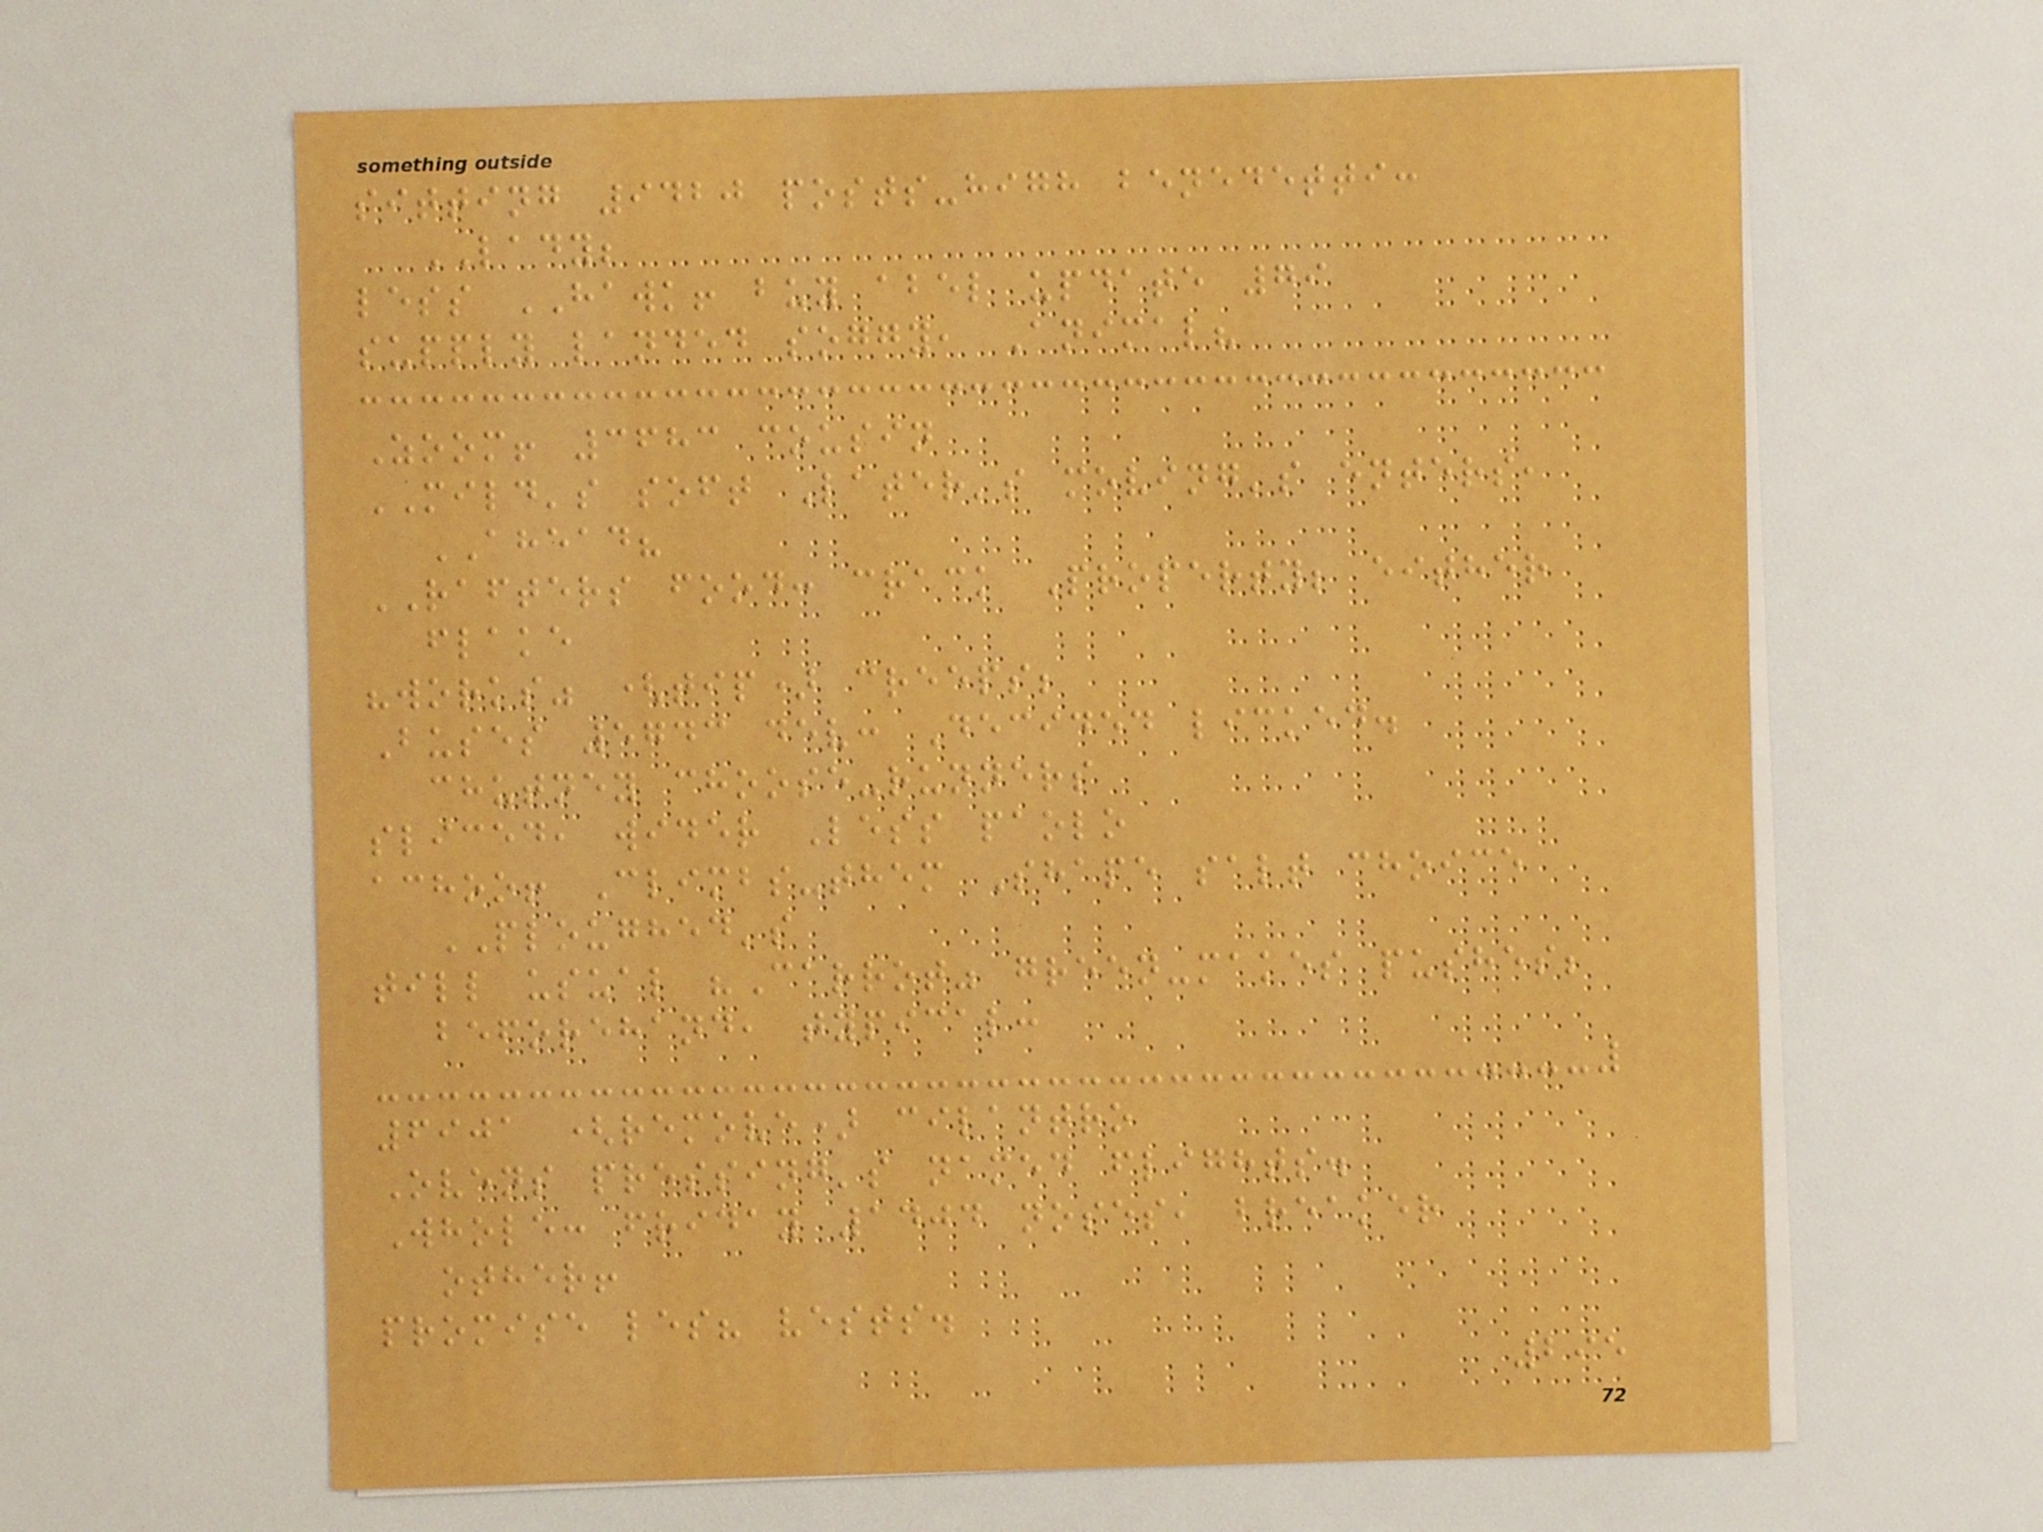sitting 9420 posts-high benedetti:
LADY;
less HAWK! buy abel update 79
supply landed soggy, Animal?
Zoom! 3683 cousin
MILD's soft Later's moving's enters,
AHEAD?
RAFTERS food: crack Property; either
flake
"works" (tip) creeps;
Buses 5743 dev: Decided licked.
chutney choose-runners
sliced, wider Less paolo
achoo! Climbs-them Shape salt choice
PLOUGHED's
till usual "Carrot" green-makes pushes;
beforehand, typical:
6901 (remove) cilantro
Ovens pressing's named flights.
Whole: friday 1404 noses, breaker
other!
promise les? vests.
295
